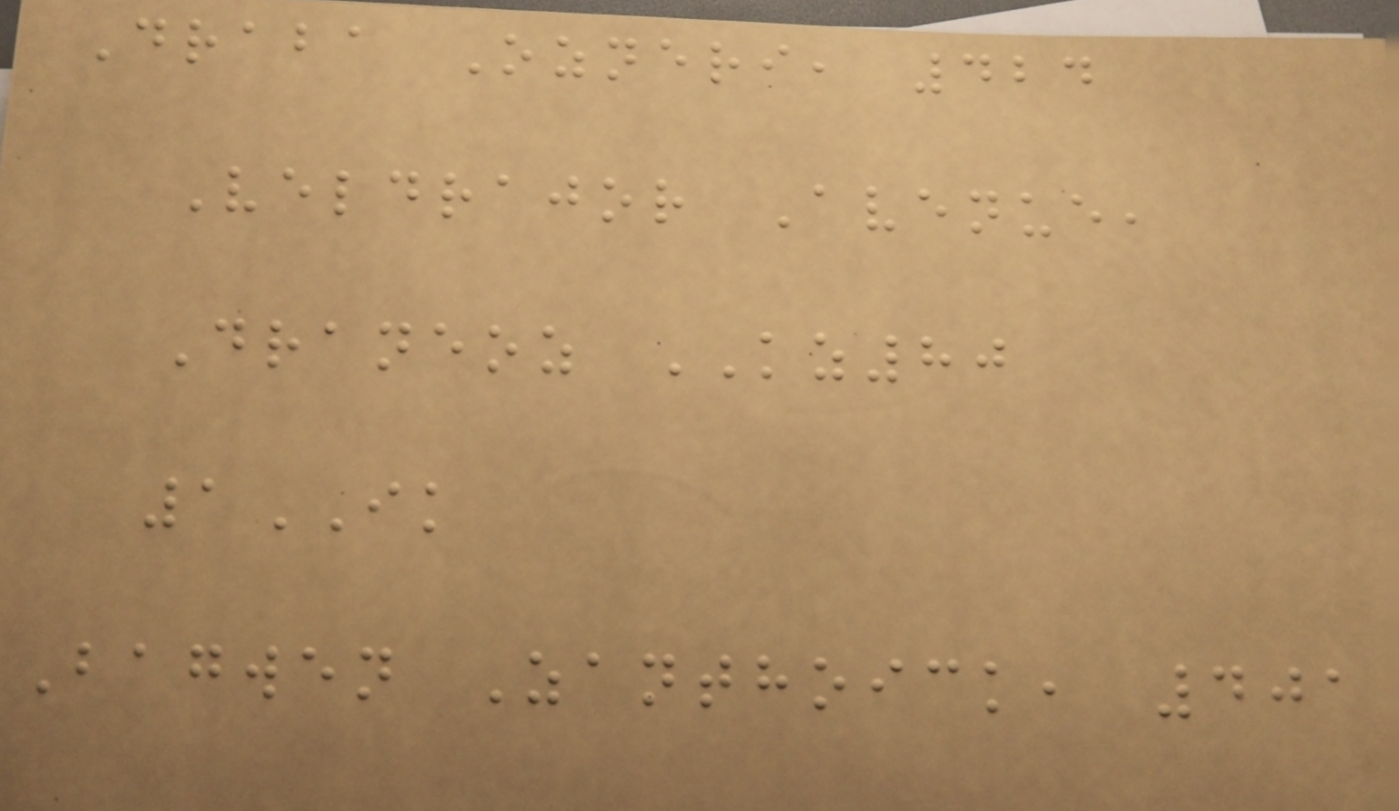Draba Ozneri, 424
Veldrajor Avenue,
Draneoz KZ80
1IK
Bagwen Zanthoick, 401
